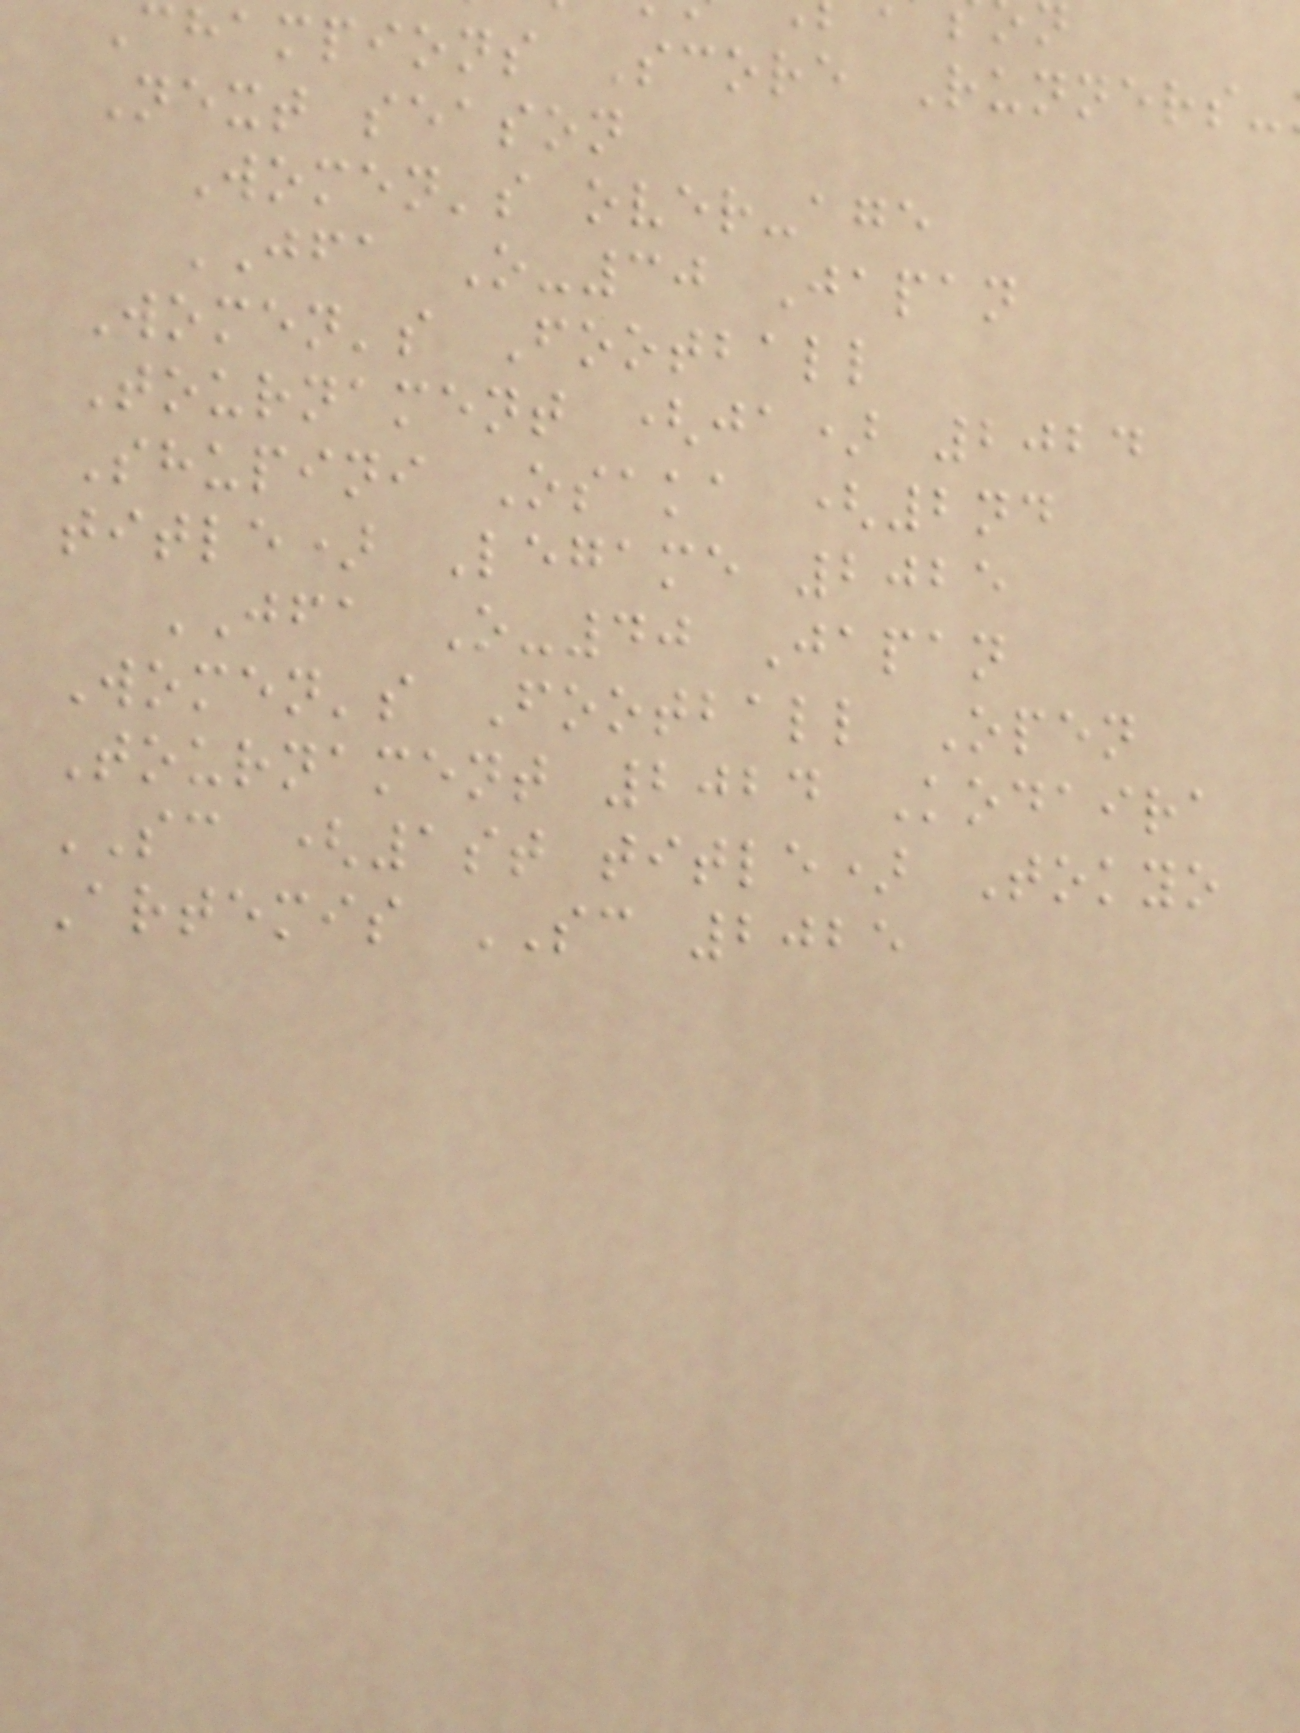champions Score Runners-
Next season
Women's over-age
JFA O-30 Japan
Women's Football
Tournament (ja) 2024
Shupini Osaka (2nd
title) Legame 2025
JFA O-40 Japan
Women's Football Open
Tournament 2024 Kodaira
SC (1st title) Tokyo
Artemis SC 2025
